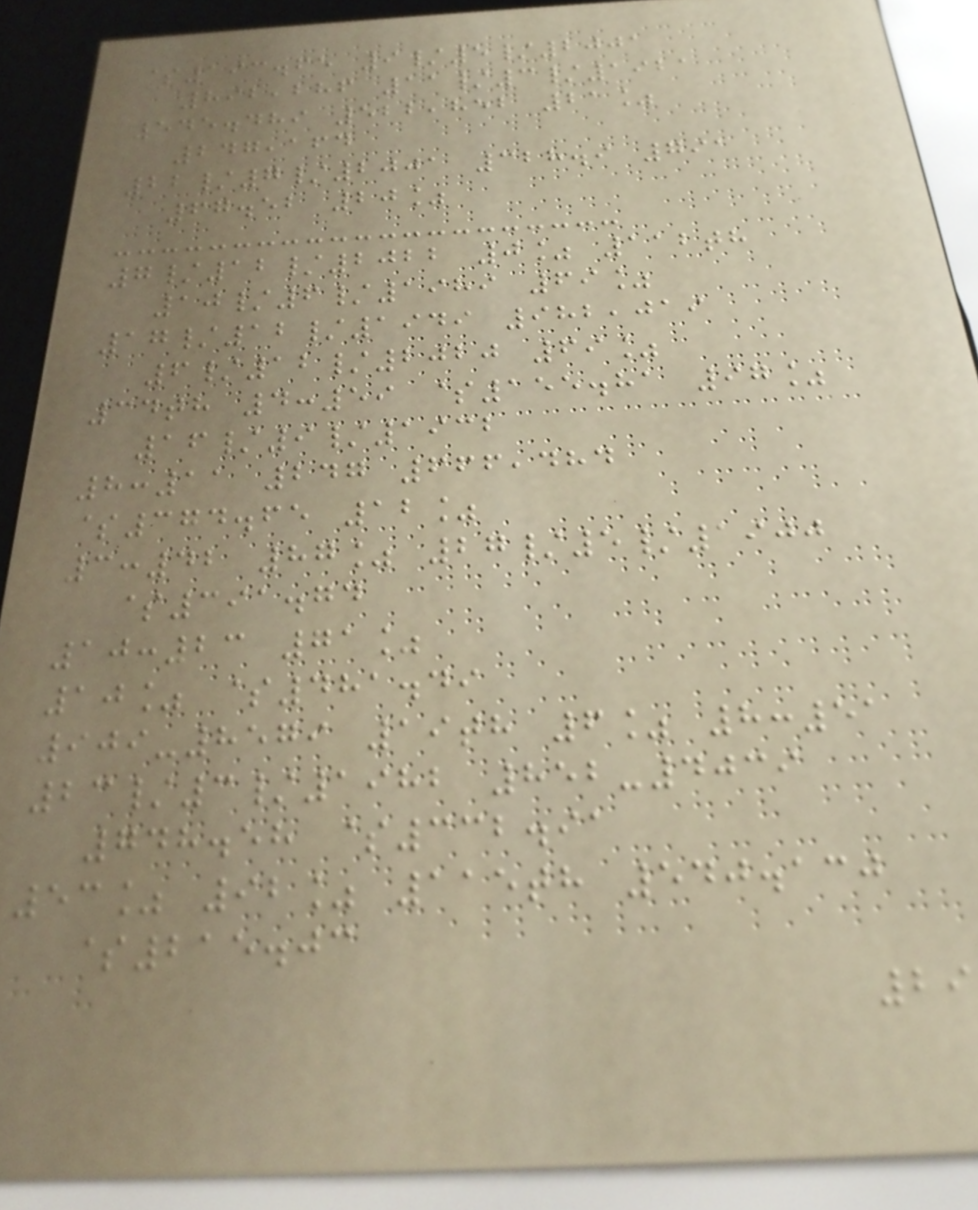$193.65 9/5/2001
892,286 11/3/1921
545.489 522,852 21%
247,164
22/7/2001 328.9 791
67.52 20%
7/12/2022 0% 112th
10/6/1989 69%
17/12/1949 982,019
6/12/2020 69%
34th 4:59 $155.81 97%
16/9/1932
8:11 247 666,484
$374.65 12%
3:42 87% 27/5/1900
$391.74
10:23 71%
10% $481.49
909-8579 19th 6% 8:51
23/3/1982 852-4039
748.58 $332.91
53% 92% 115th 540.130
$215.03
29
